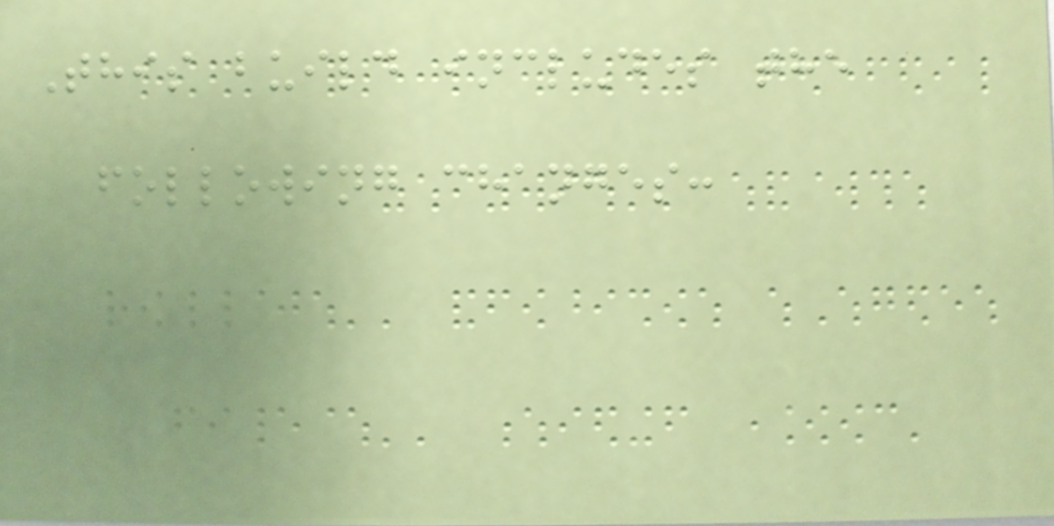This build includes the
following changes:
